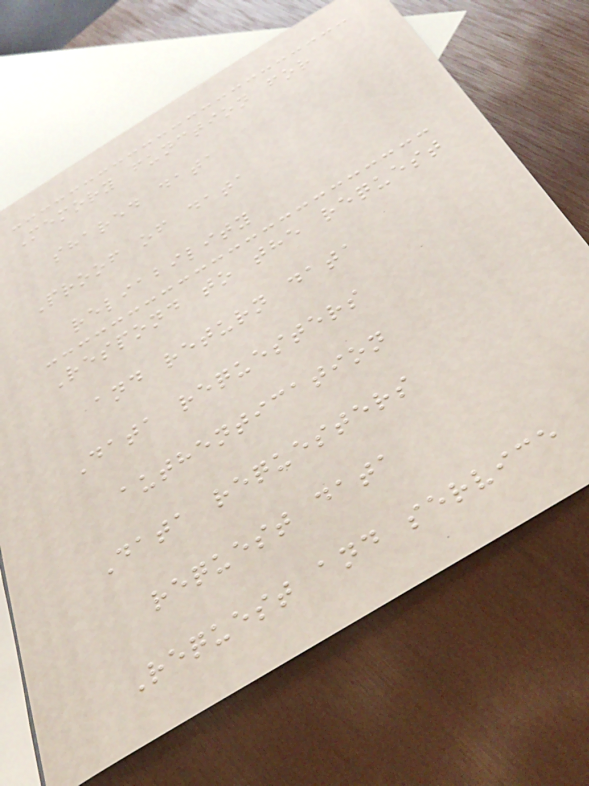Memory function for
shared data
Proof of data
reliability
Respond to the request
and return data
Data requesters
authentication
Data requesters
request data
Request and service
